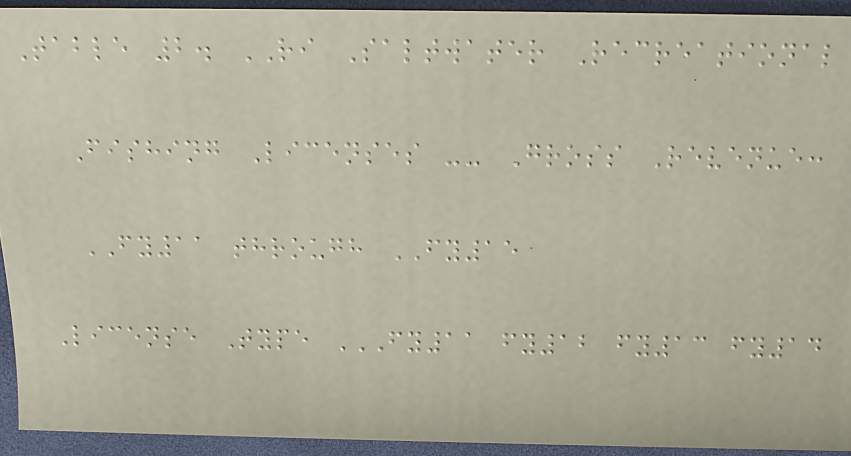Table 2. RI Saltwater Recreational
Fishing Licenses -- Gross Revenue:
FY11 through FY15
License Type FY11 FY12 FY13 FY14
